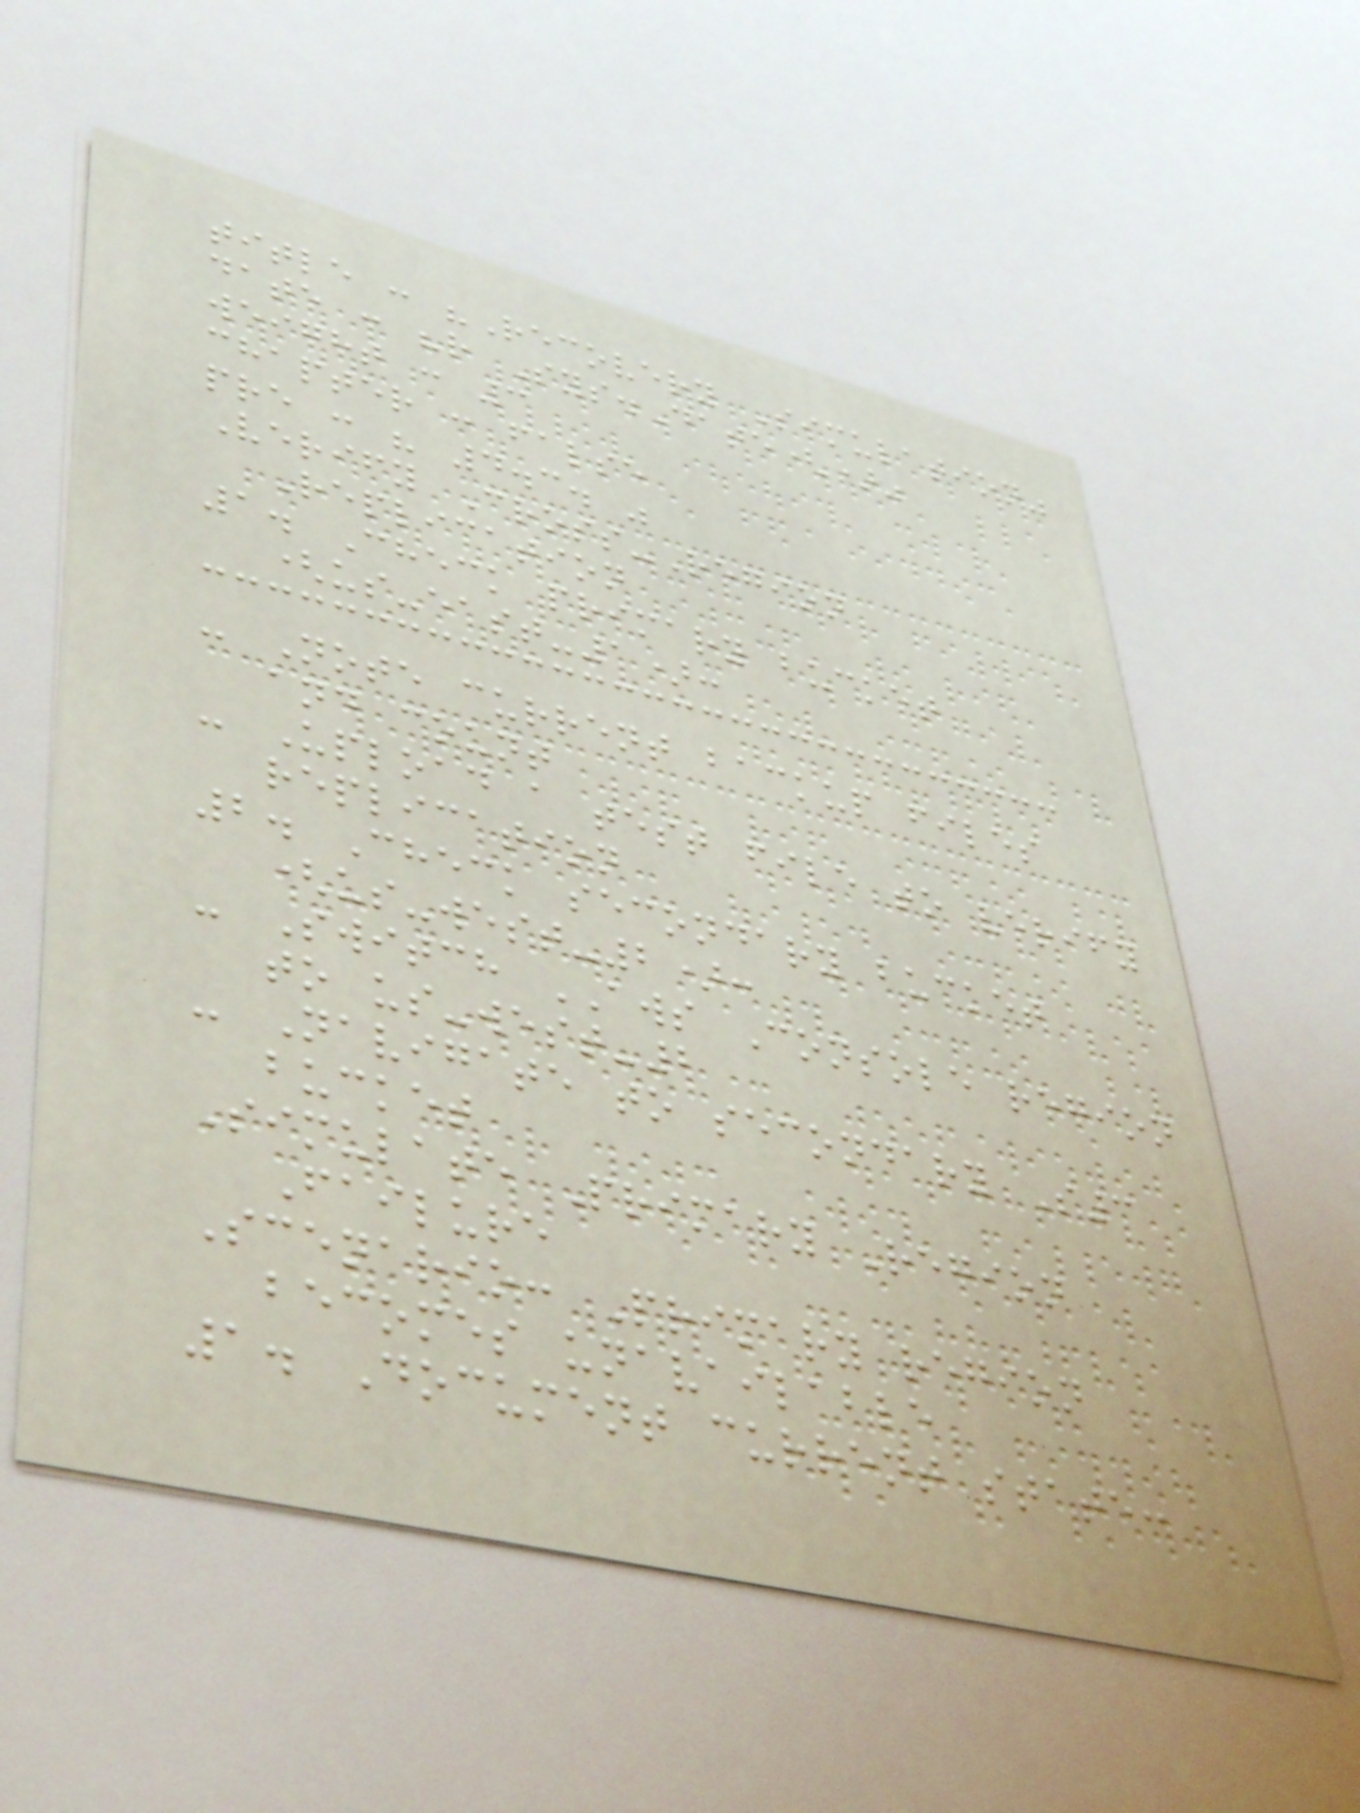title : "Recovery Simulation"
date : "r Sys.Date()"
weight : 3
chapter : false
pre : " 4.3. "
Verify Cross-Region
Replication
1. Check primary bucket
(us-east-1):
- Note current backup files
and count
- Upload a test file to verify
replication
2. Check secondary bucket
(us-west-2):
- Switch AWS Console region
to us-west-2
- Navigate to secondary S3
bucket
Simulate Primary Region
Failure
Scenario: Primary region
becomes unavailable
1. Document current state:
